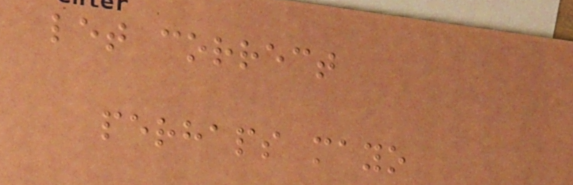let correct
perhaps mayo
